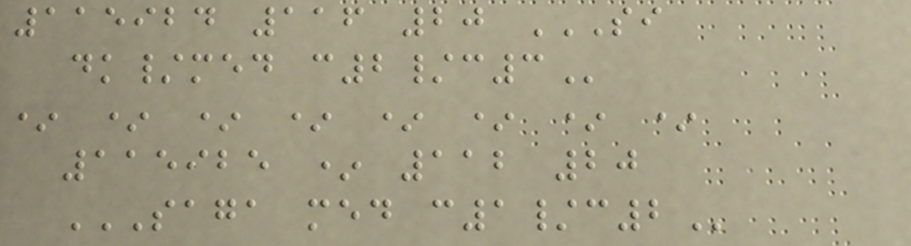115924 116 20 SI
DK/MED C2/C3
* * * * * * * *
115925 * 112 20
SAGA MED C1/C2
